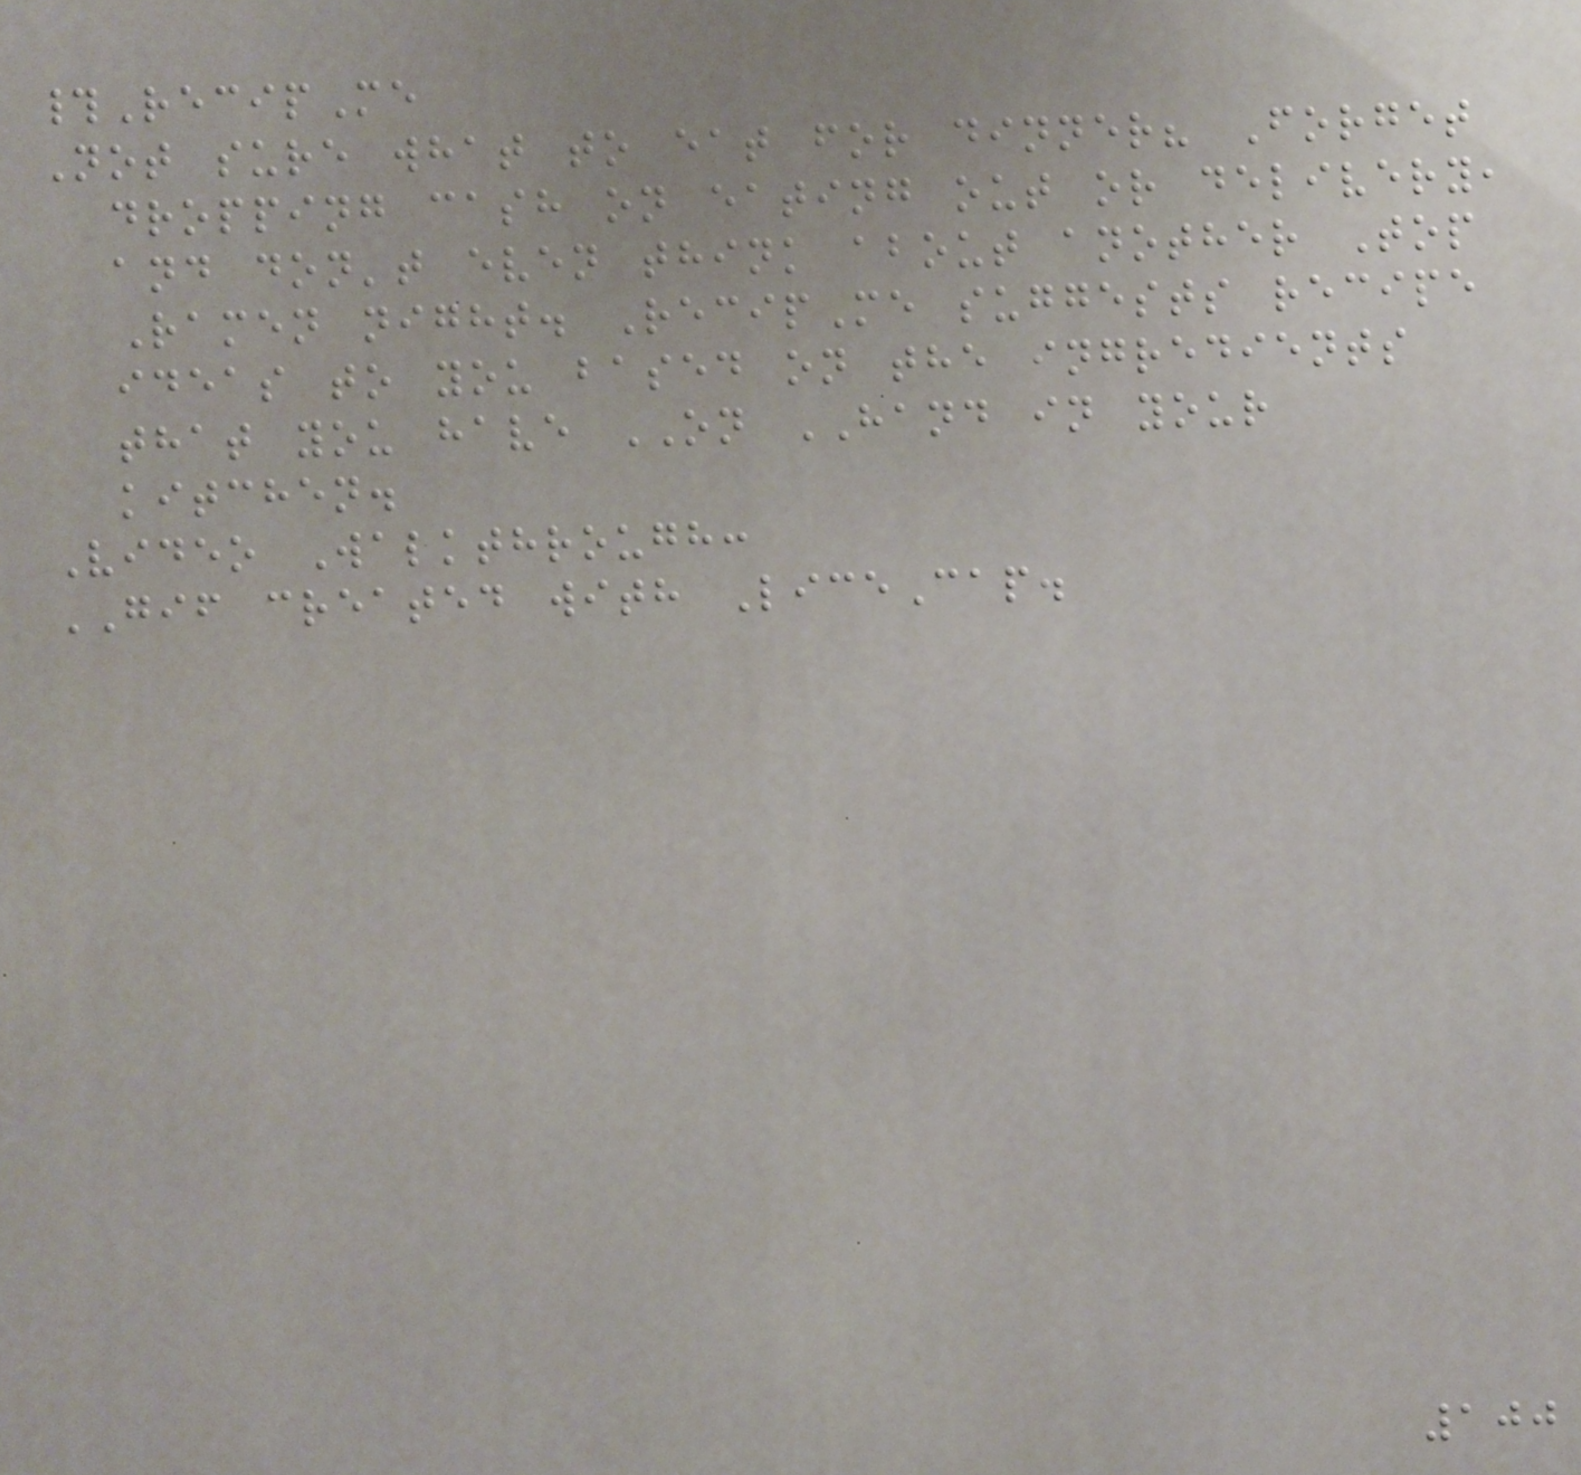#RecipMe
Not sure what to eat for dinner? Forget
dropping cash on eating out or delivery,
and don't even think about another Top
Ramen night. RecipMe suggests recipe
ideas to you based on the ingredients
that you have ON HAND in your
kitchen.
Video Walkthrough:
GIF created with LiceCap.
100
